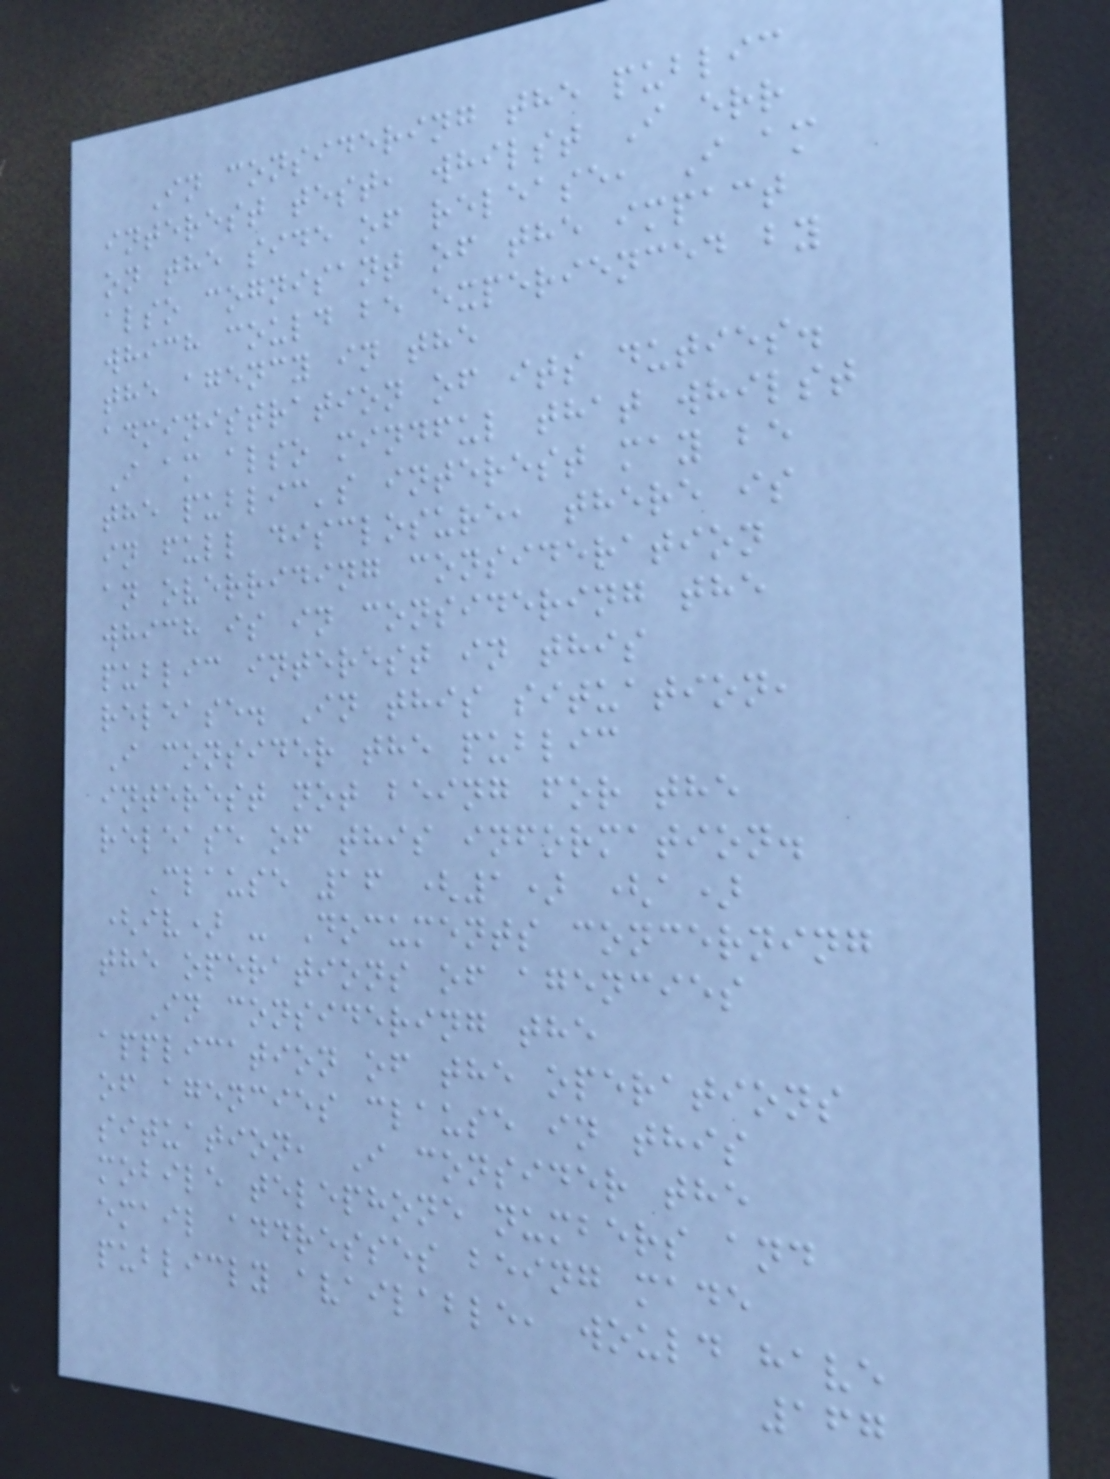In considering the public
interest test, whilst I err
on the side of release, I am
also cognisant of the impact
which could be experienced by
the agency in the
administration of its duties.
I am also mindful that whilst
the public's interest may be
in full disclosure, there is
an overriding consideration
which is in considering the
public interest in this
release. In this situation,
I consider the public
interest not being for the
release of this information.
Clause 16 (1) (a)
(iv) - Documents concerning
the operations of agencies
In considering the
application of the operations
of agencies clause in this
situation, I consider the
mobile telephone numbers and
email addresses being made
publicly available, would have
167
